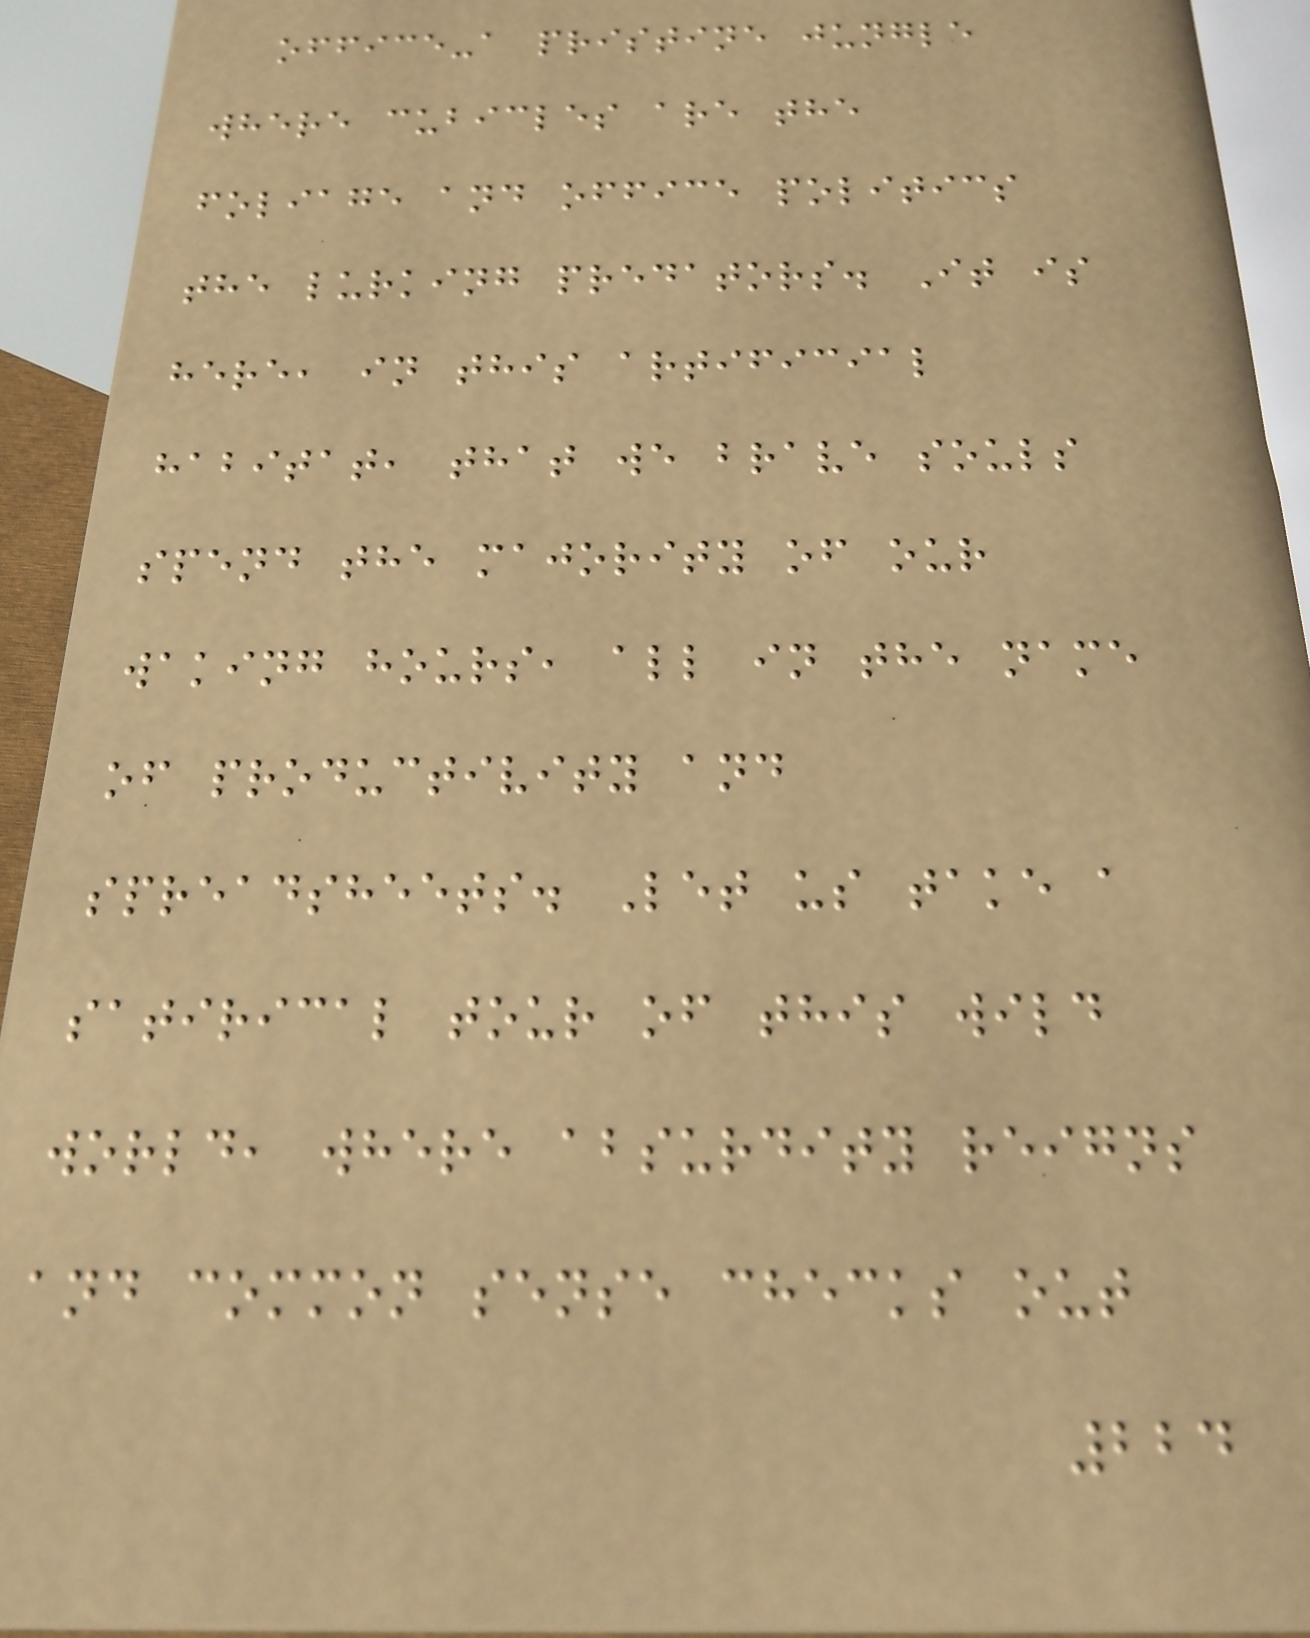office-a pristine jungle
where cubicles are the
foliage and office politics
the lurking predators. It is
here, in this artificial
habitat, that we brave souls
spend the majority of our
waking hours, all in the name
of productivity and
spreadsheets. Let us take a
satirical tour of this wild
world, where absurdity reigns
and common sense checks out
224
